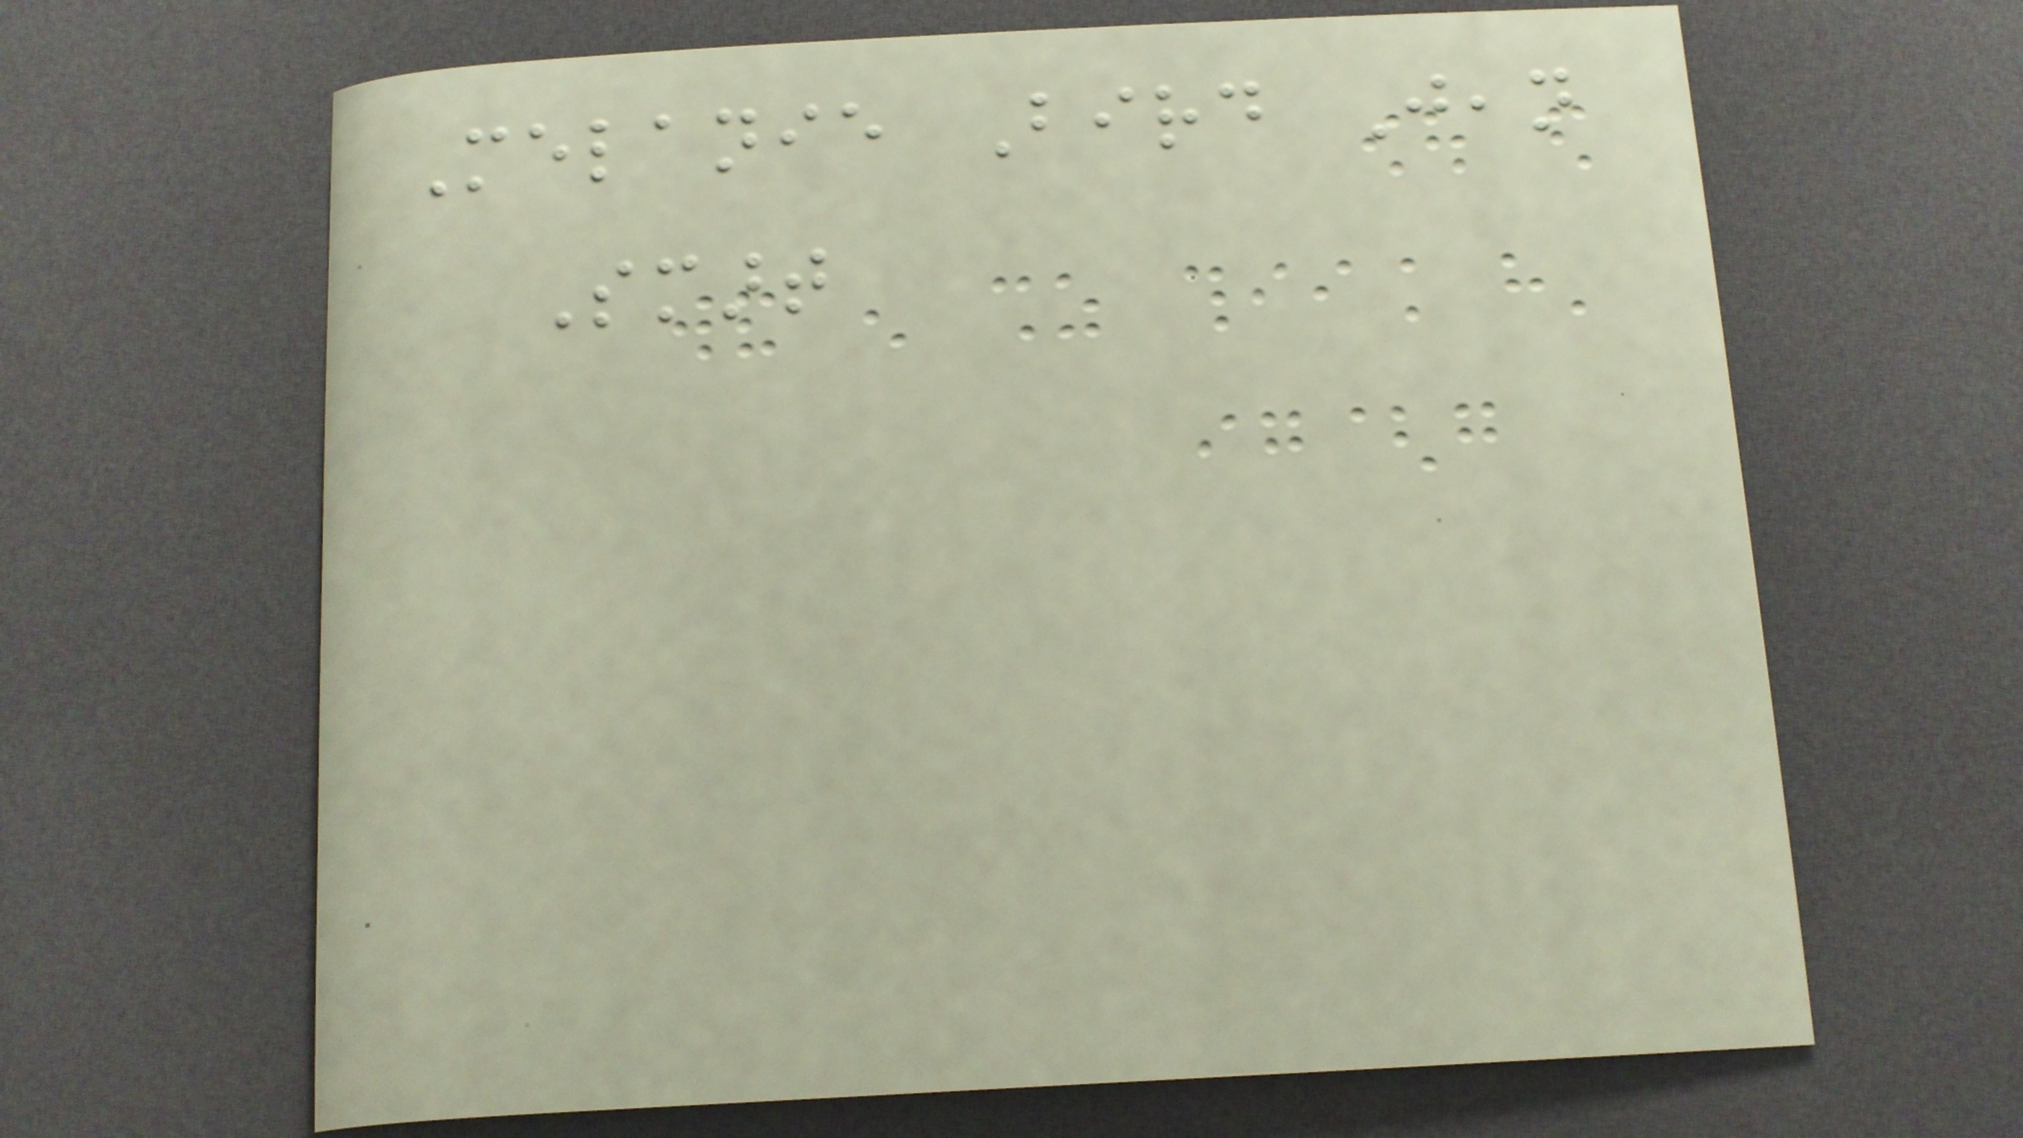Melanie Bird Jean
Smart
